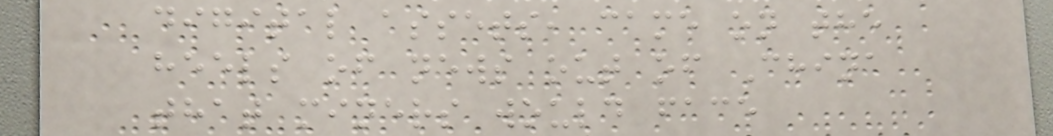digital assets, came on the
heels of news out of China
that miners would face
